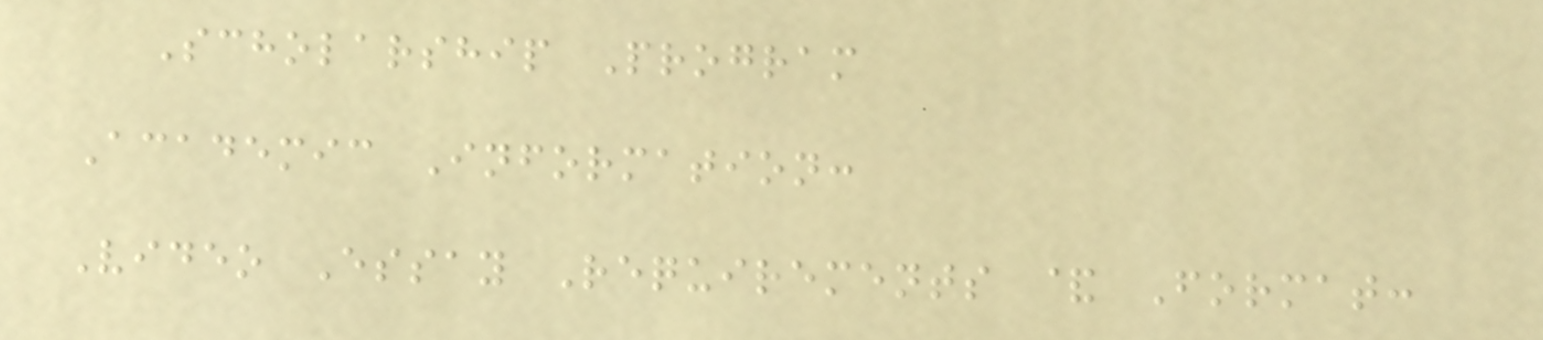Scholarship Program
Academic Information:
Video Essay Requirements & Format:
